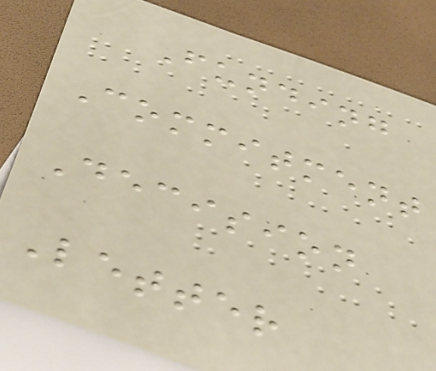Funding
Commitment
Decision
Letter
